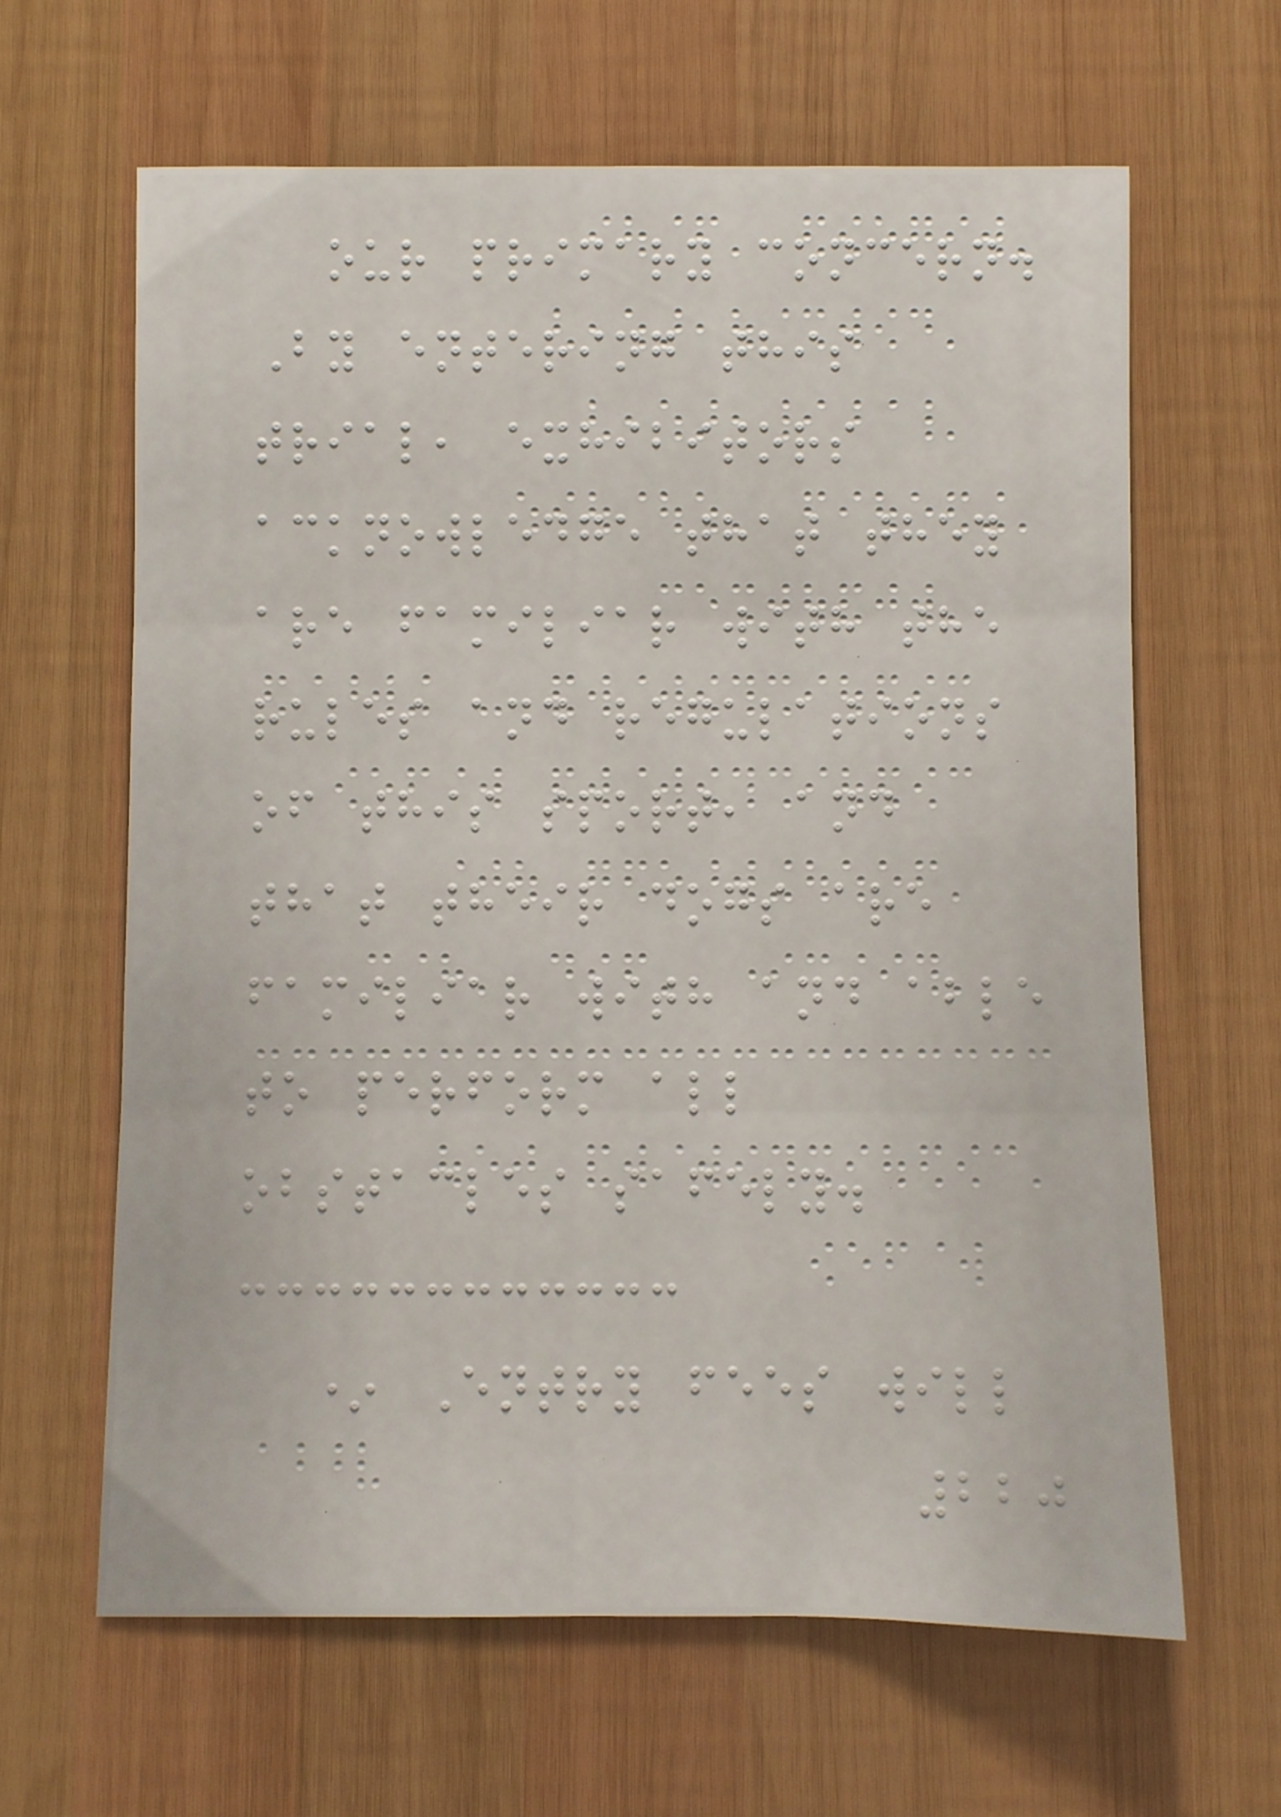our primary concern.
By entering this
trial, exhibitors
acknowledge that they
are familiar with the
rules and regulations
of this sport, and
that their dogs are
familiar with and able
to perform all
obstacles safely.
* Entry fees will
220
